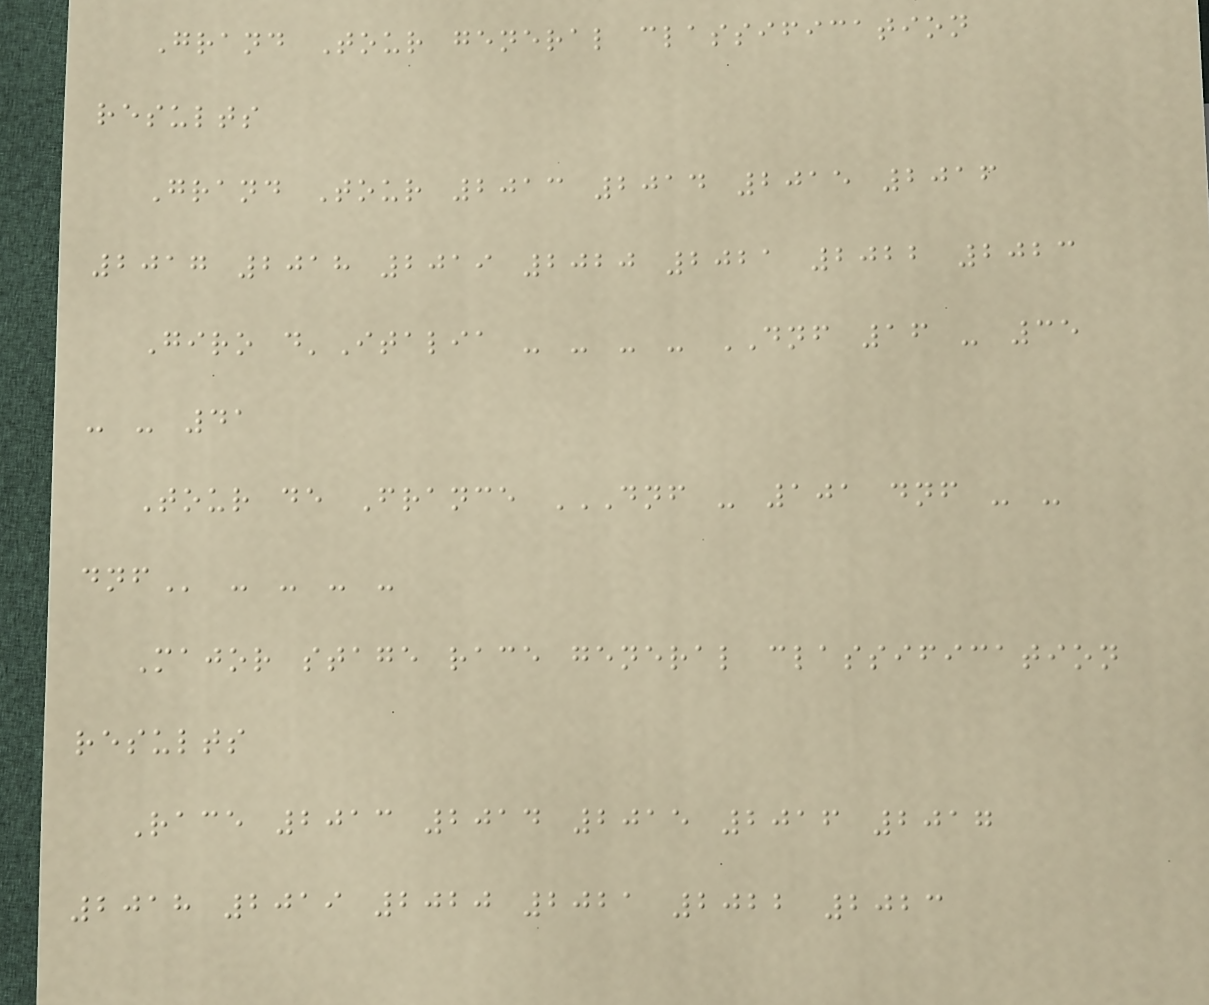Grand Tour general classification
results
Grand Tour 2013 2014 2015 2016
2017 2018 2019 2020 2021 2022 2023
Giro d'Italia - - - - DNF 16 - 35
- - 41
Tour de France DNF - 101 DNF - -
DNF - - - -
Major stage race general classification
results
Race 2013 2014 2015 2016 2017
2018 2019 2020 2021 2022 2023
